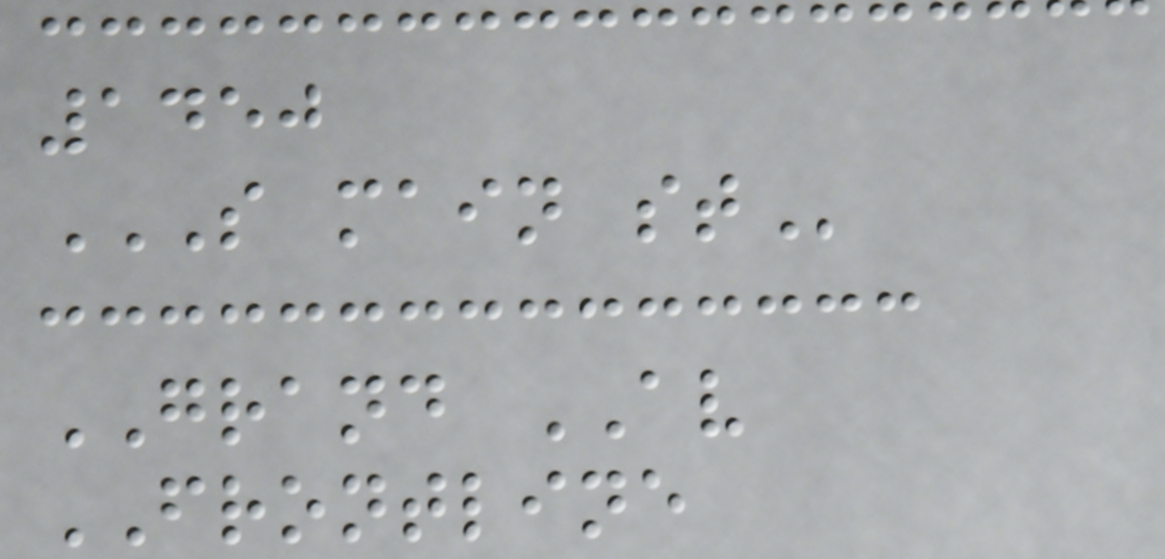1450
S MAIN ST
GRAND AV
FRONTLINE
